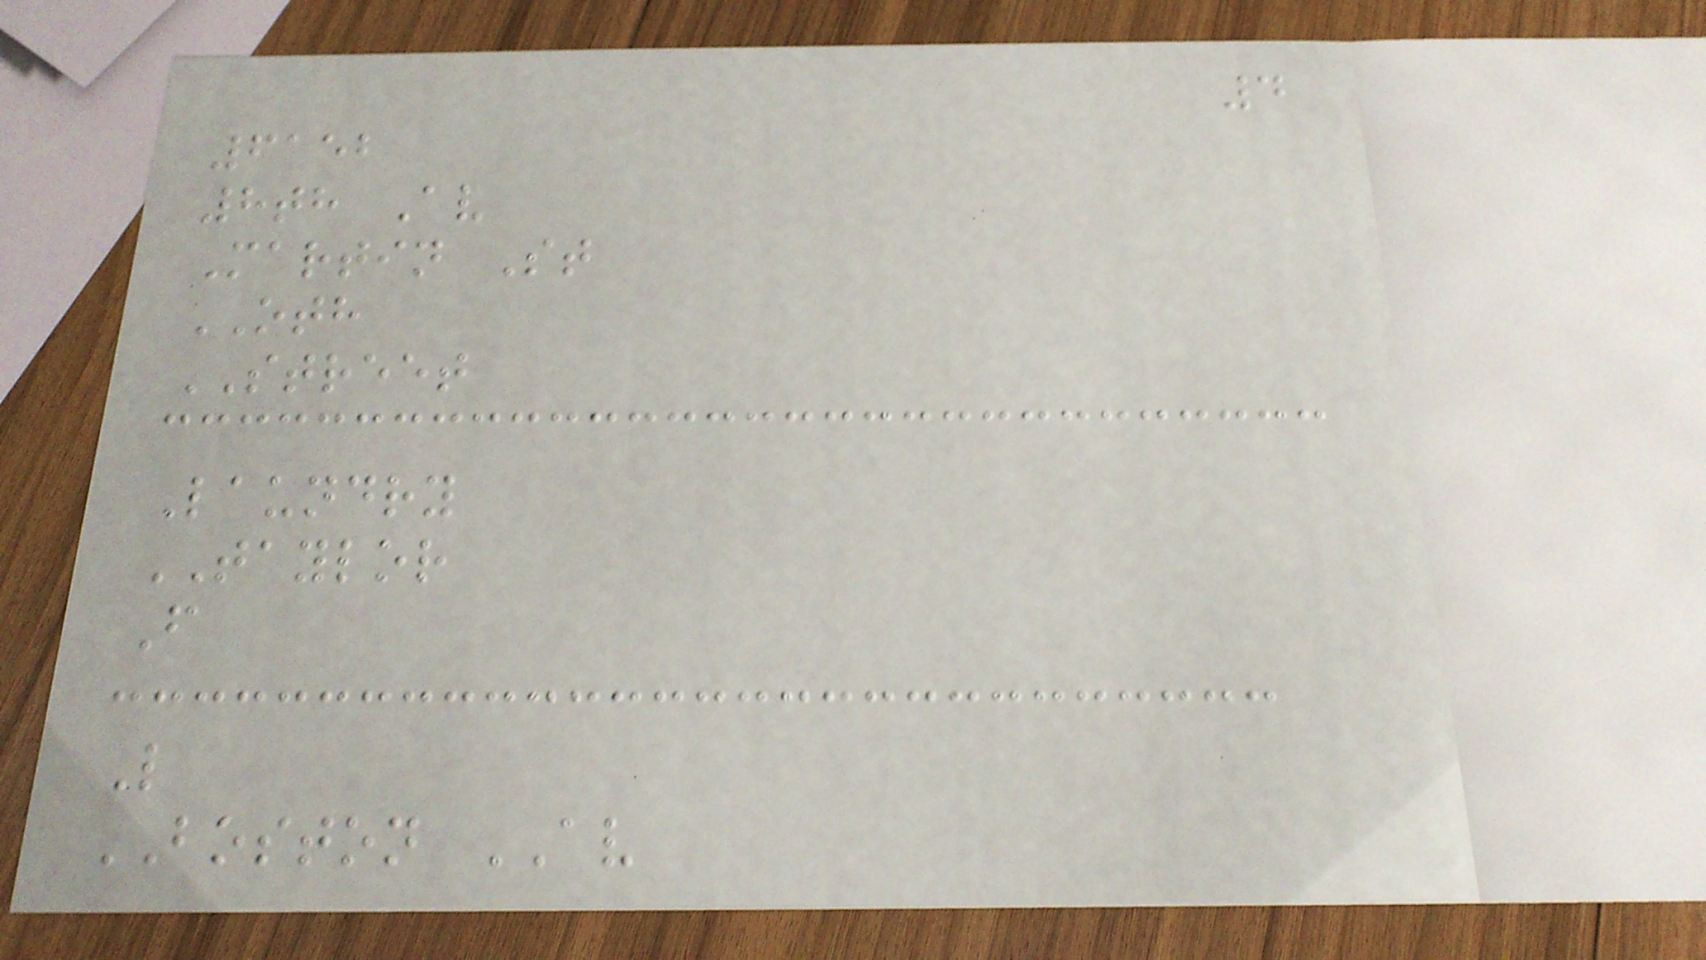4
6152
8th Av
Martin St
OTH
STREET
Laundry
TAYLOR
F
L
BOSTON AV
